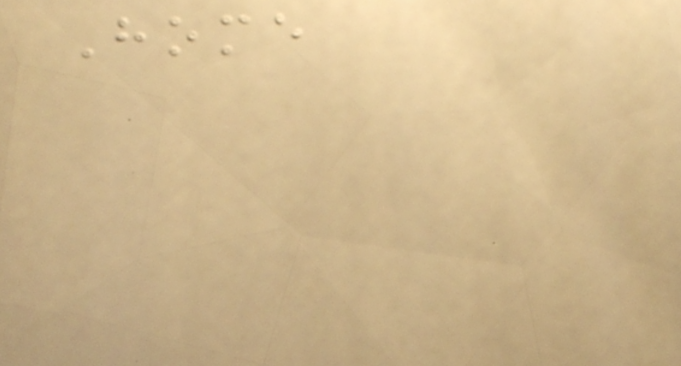Home
